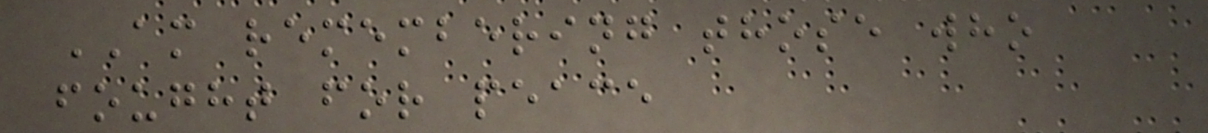AM remembering those who
fought for peace
